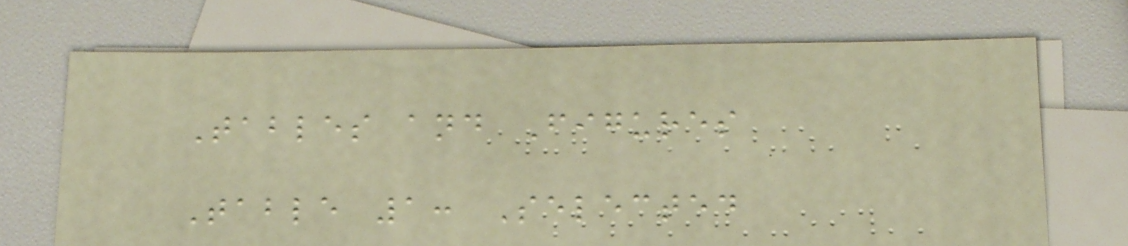Tables and Figures
Table 1: Selected
